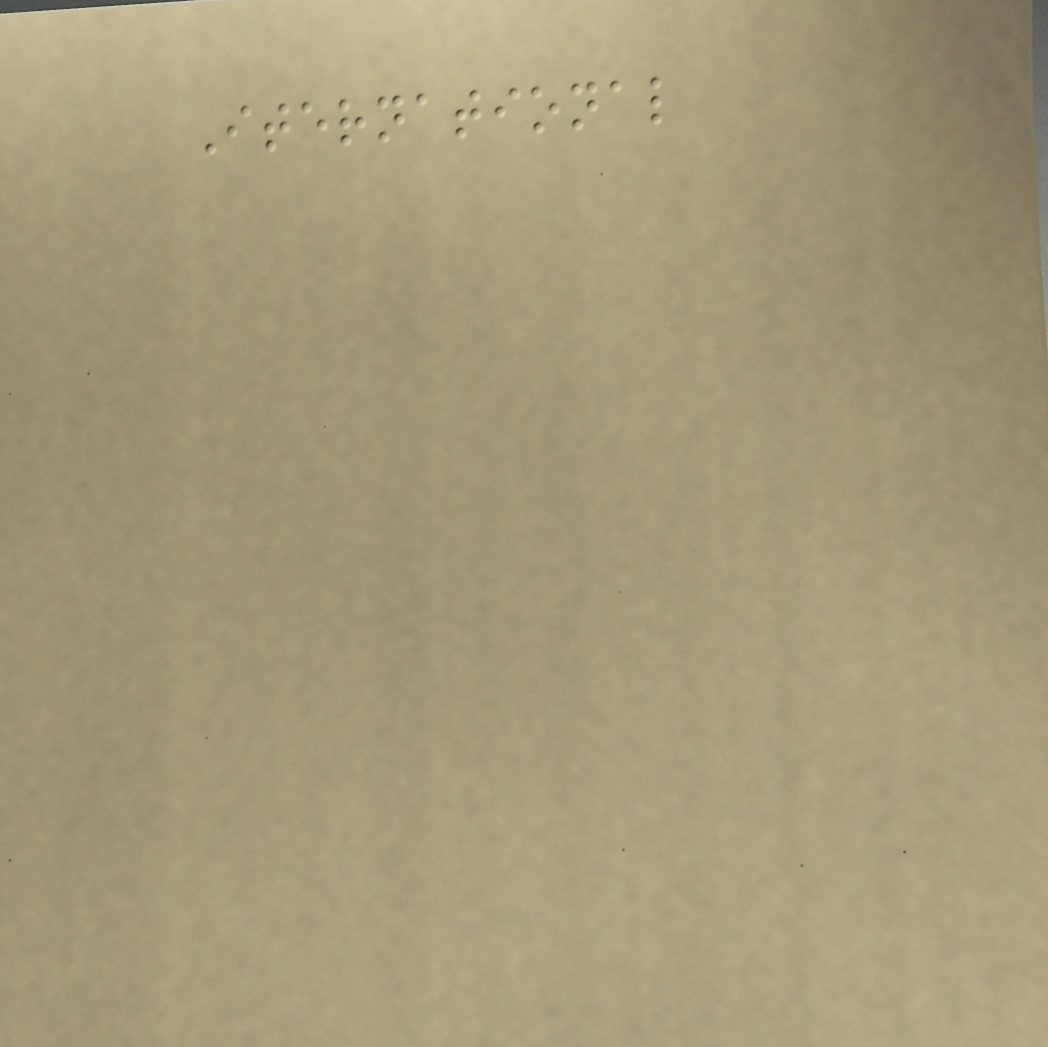Iternational
